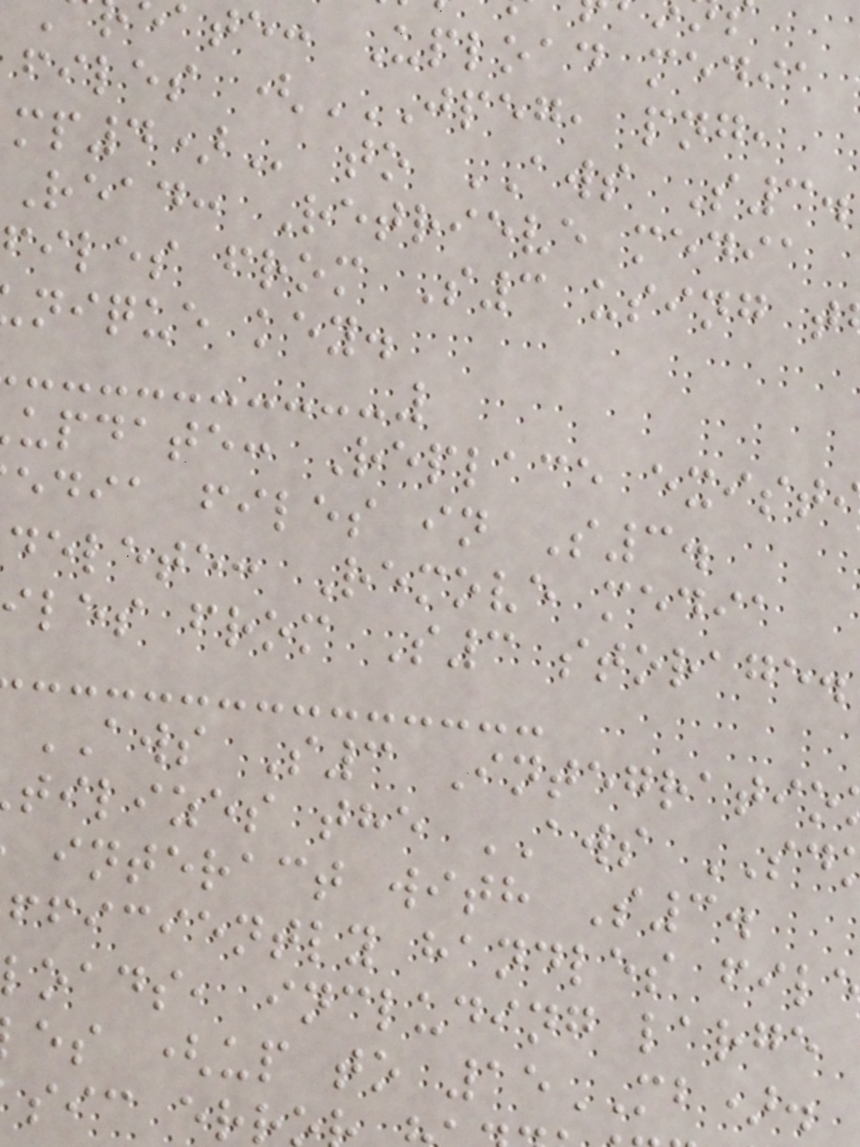ate: Upload media
files (JPEG, PNG,
to AWS S3.
Read: Retrieve media
files from S3 using t
nique key.
update: Replace exist
edia files in S3.
delete: Remove media
iles from S3 storage.
AWS S3 Integratio
tilizes the AWS SD
interact with S3.
fficiently handles fil
loads, including large
es (up to 15MB).
